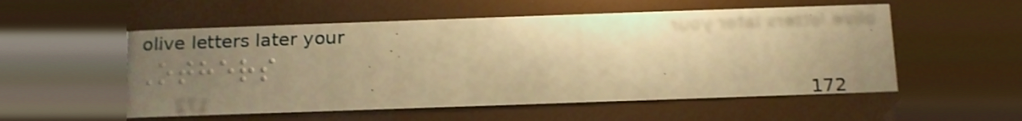Others
